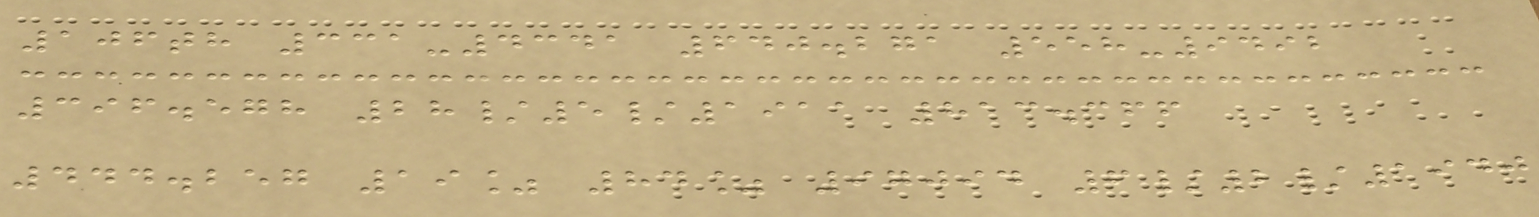106th 331-4341 640.271 558-9492
396.578 28/5/1911 813.366
444.257 19% 84% 97094 6/2/1940
